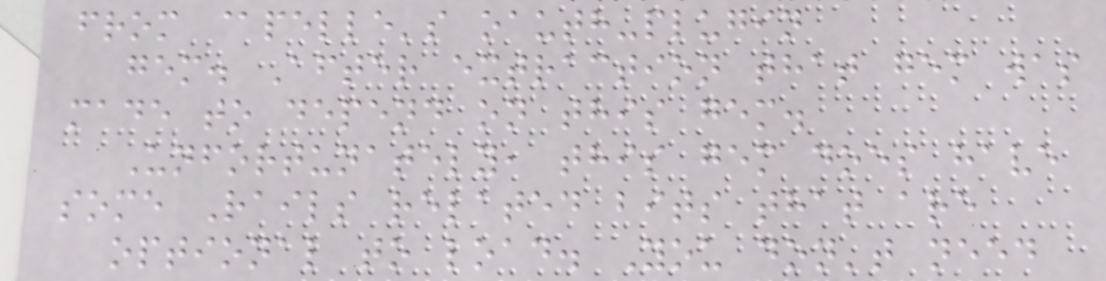from @pelle's oauth-plugin
gem. After extraction that gem was
made to depend on this gem.
Unfortunately, this gem does have
some Rails related bits that are
optional to load. You don't need
